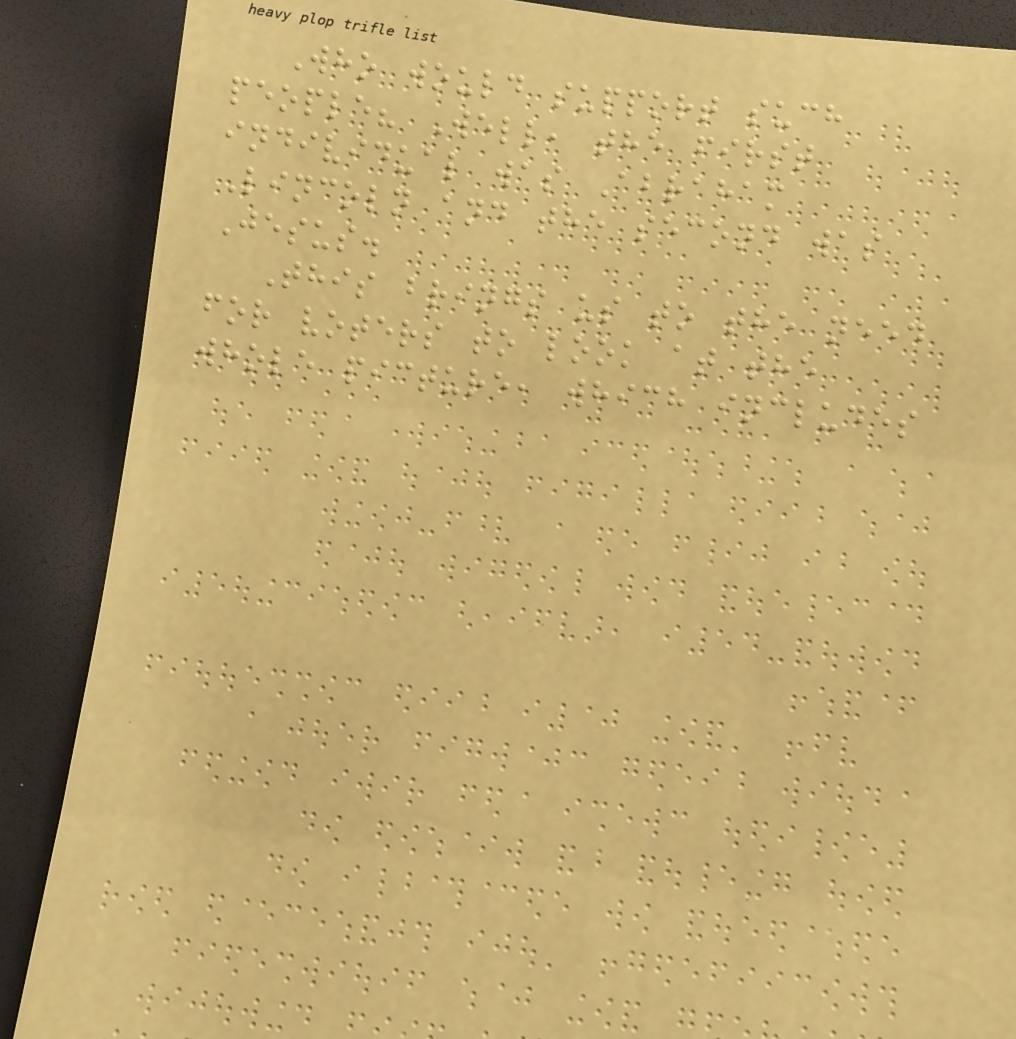Who would support such
people? Well, the first
individual was Abraham
Lincoln and the second was
Jesus.
This brings us to the need
for voters to look at the
whole picture, which includes
